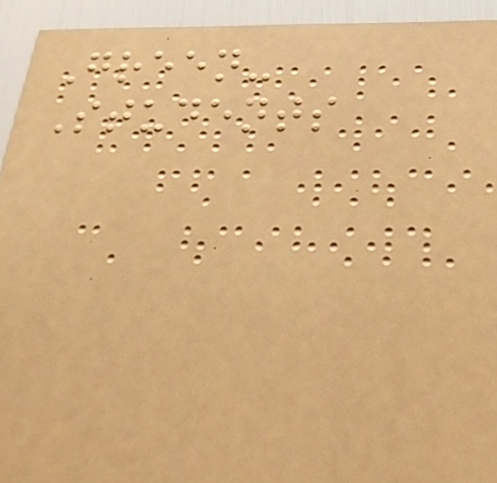Green-
Students
